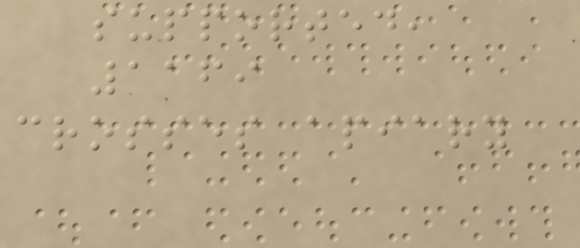supported,
1169
crosses apiary
